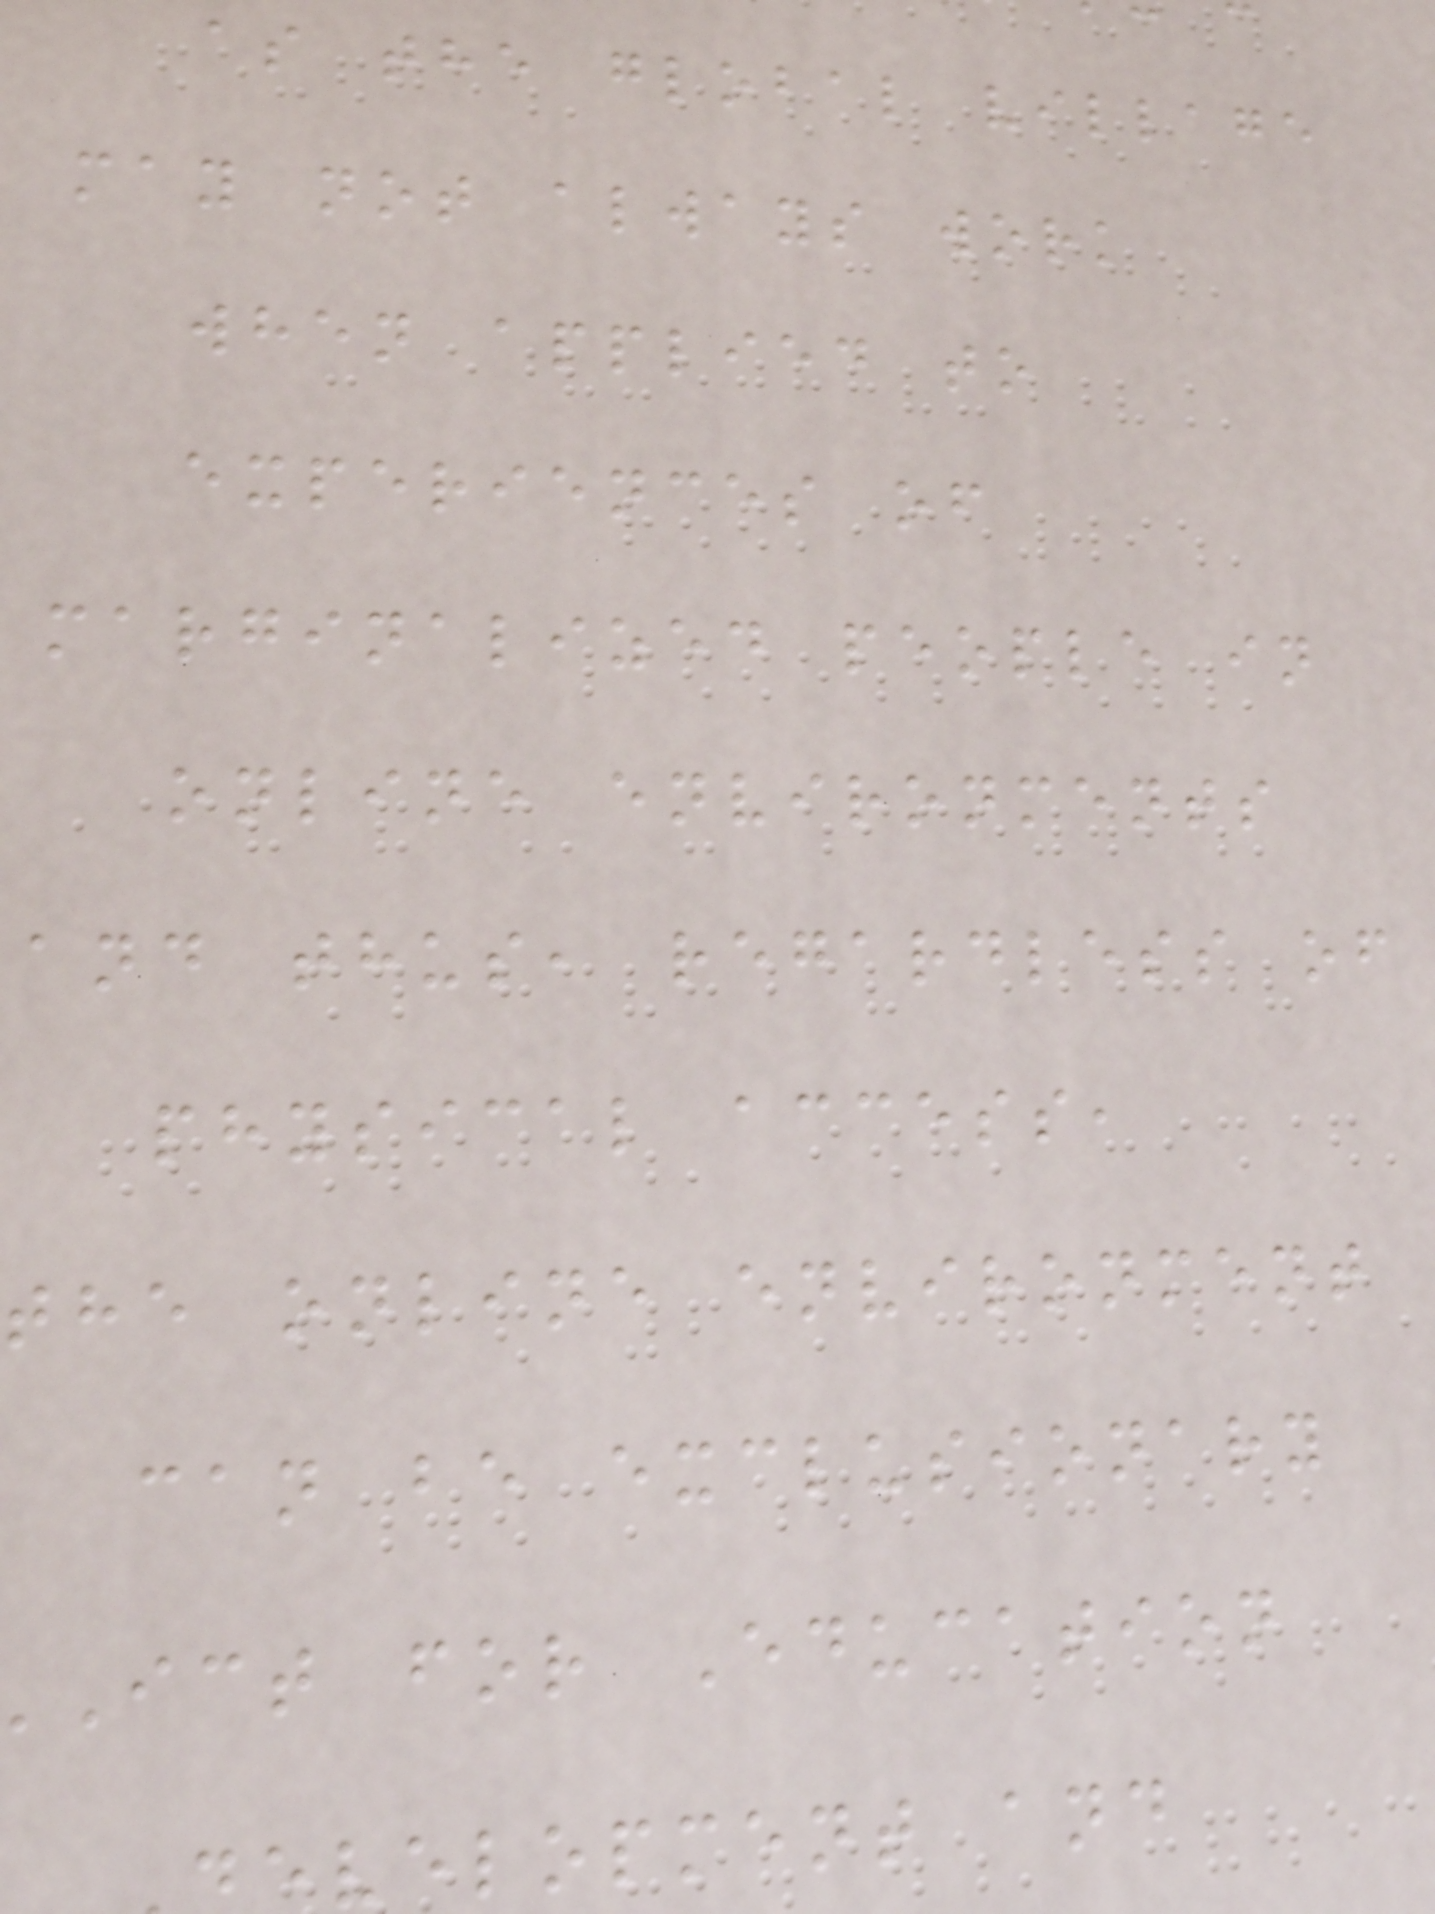as the global village
may not always work
when applied to
experiences of
marginalized people in
online environments
and thus, regardless of
physical access,
the online environment
can be exclusionary
ict for Education
velopment and
